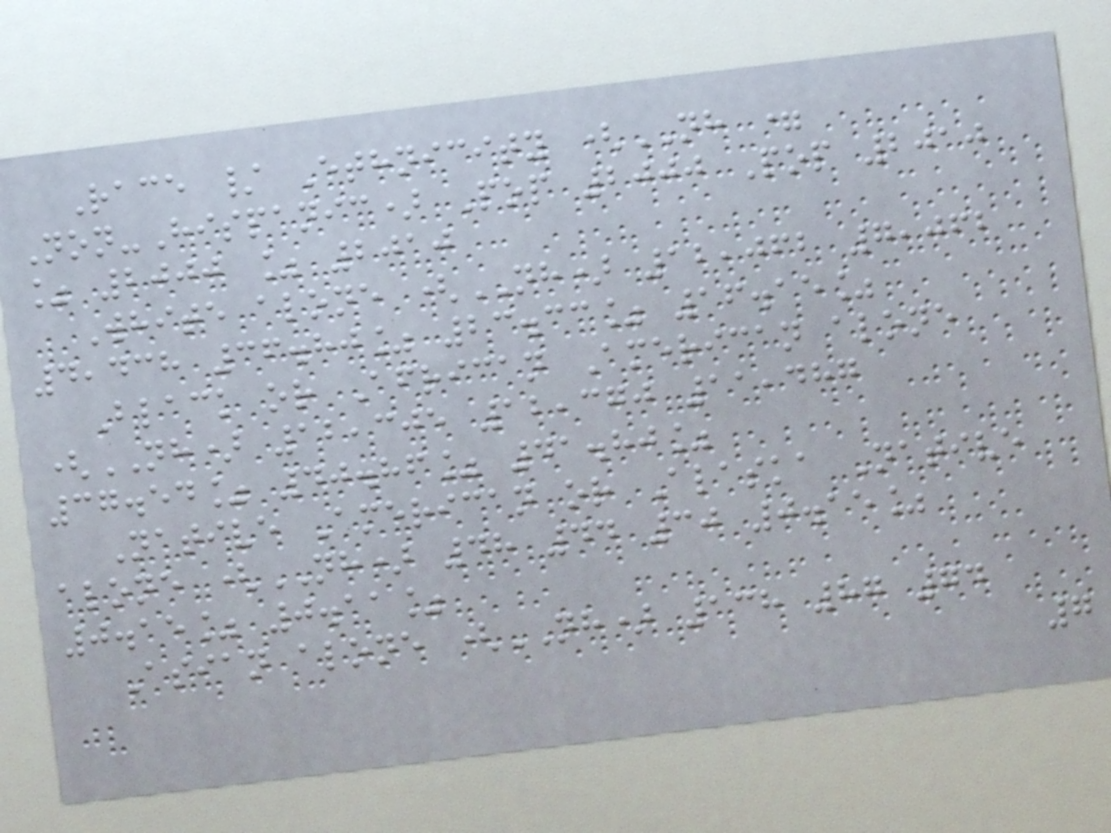Race / Ethnicity (NH =
Non-Hispanic) Pop 2000 Pop 2010
% 2000 % 2010
White alone (NH) 12,062 7,062
4,438 36.80% 23.33% 16.15%
Black or African American alone
(NH) 12,305 12,370 11,487
37.54% 40.86% 41.80%
Native American or Alaska Native
alone (NH) 48 44 30 0.15%
0.15% 0.11%
Asian alone (NH) 138 87 74
7
